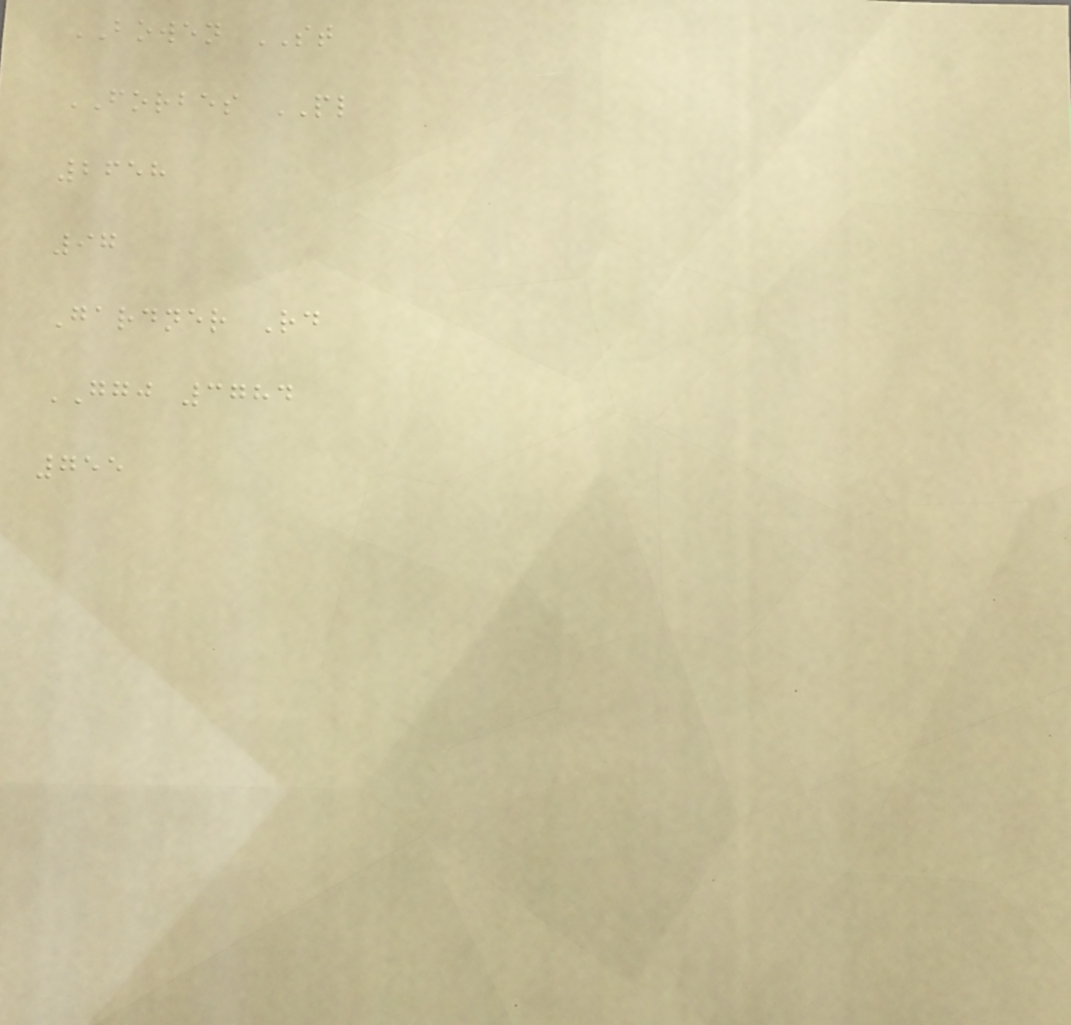BOWEN ST
FORBES PL
2658
97
Gardner Rd
GGJ 3784
755
